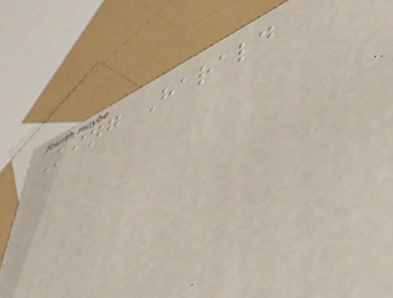King Harald
